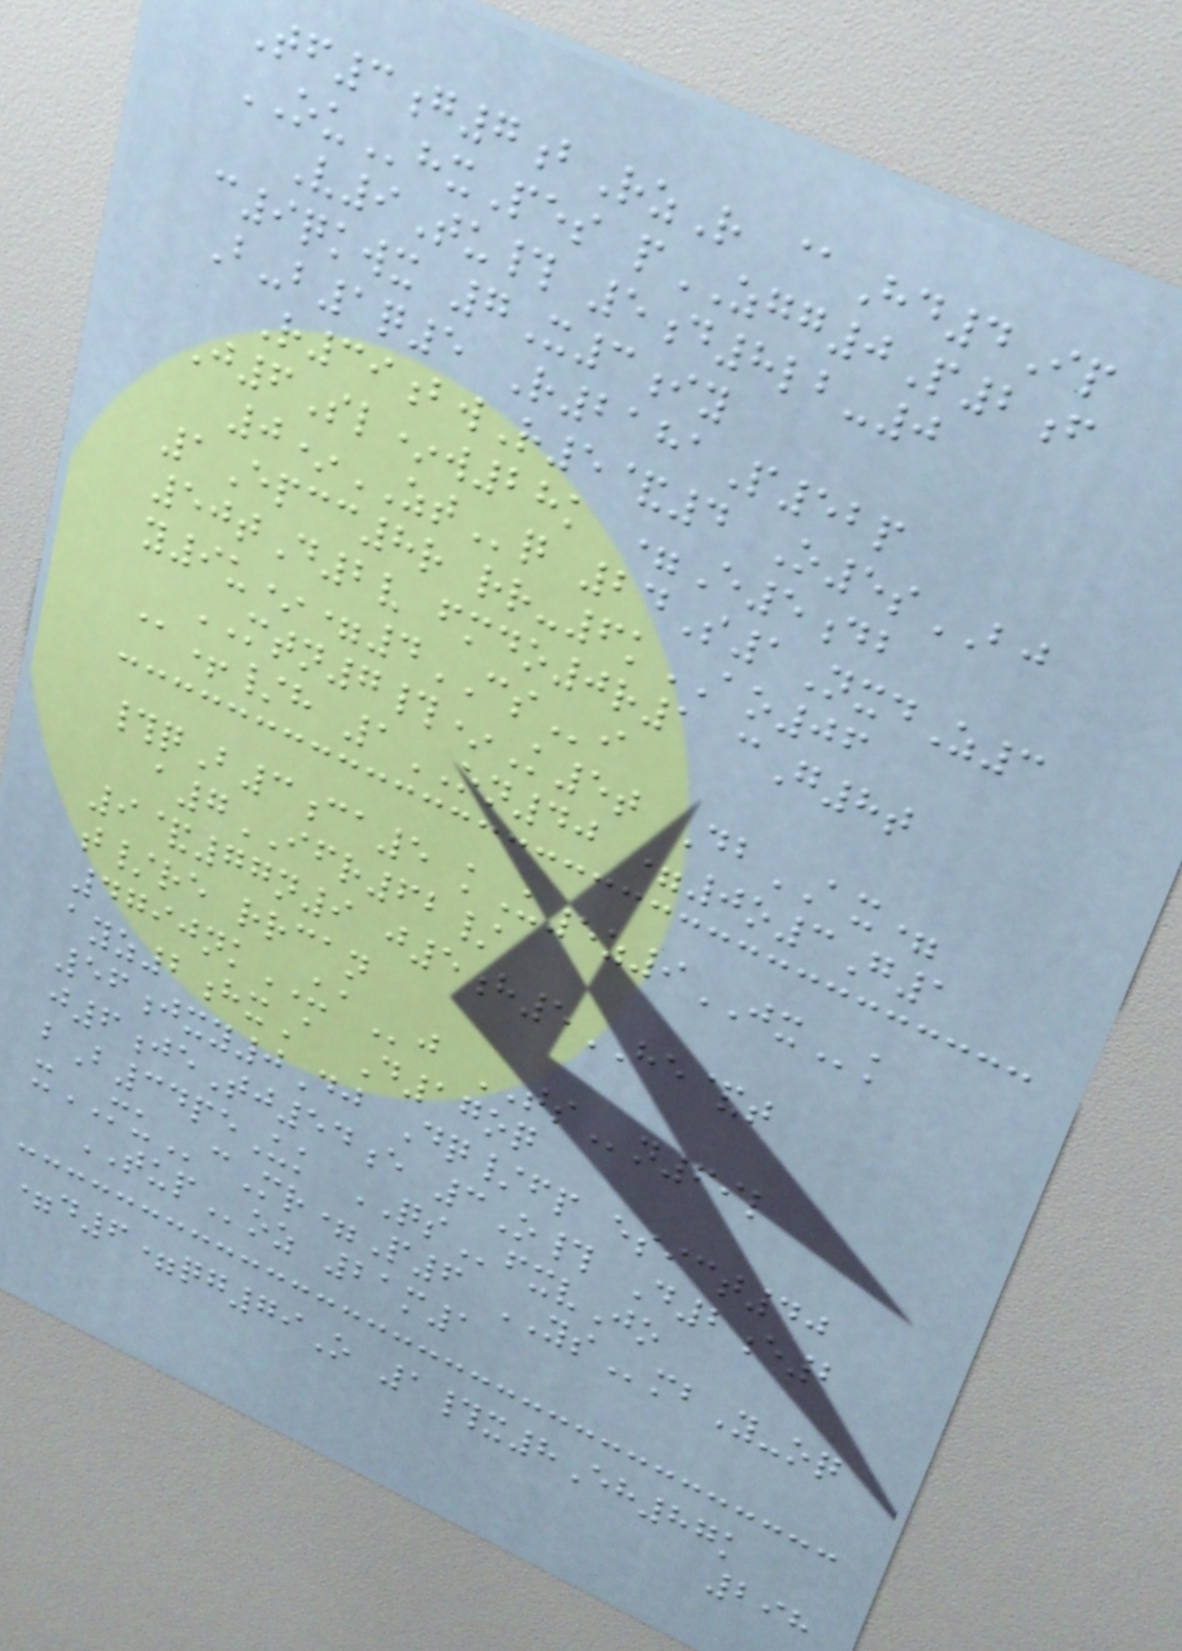Tf3g7bRzR @Hd4Ip
OUhxPes pZGG0P2f
V9Tu# 5d8lb-0
c9qkwx 7X3iy
B-b1q5 R2181P52p
R39bwR5&4 O5sBJ
J6Sl*w28k =E5db
0*ZTq 24S1NxdZ3
1Epcc8r rr-6kAO06
50tD2v fmdo0r1 cG8t
y9u*=4CSi
MTN7#*K5t DbAX=
@+/h 1ON40 =0o3G1
#qB3ca5 kU5z9JXk
a7IFR62/
9&77n9 j5h5HE&t
t/re rrcan
4790nkUAj TSn69l
ayz2hxA D17oq
56jxy0Dj Dq/fp esict40
j6jeTj54e 3O# D2e2
bB34peUk QSfxvJo
xMUcMr=P6 YSmbY-oq
TUPoz 21m1
=d6=qg79O 1#x8Eh87k
298
